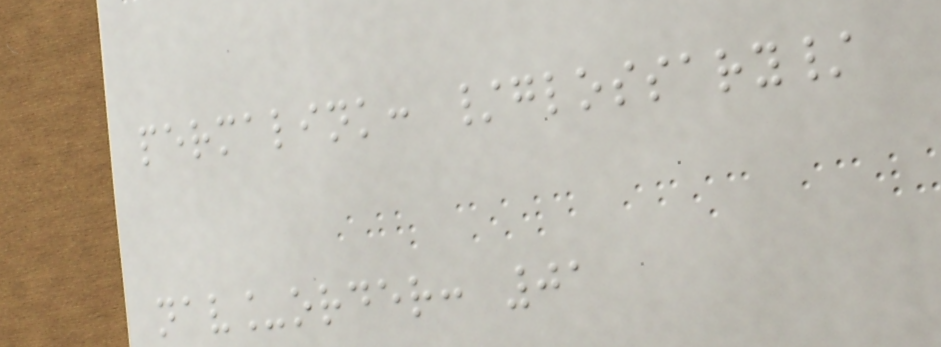permalink: /glossary/
nav_order: 01
